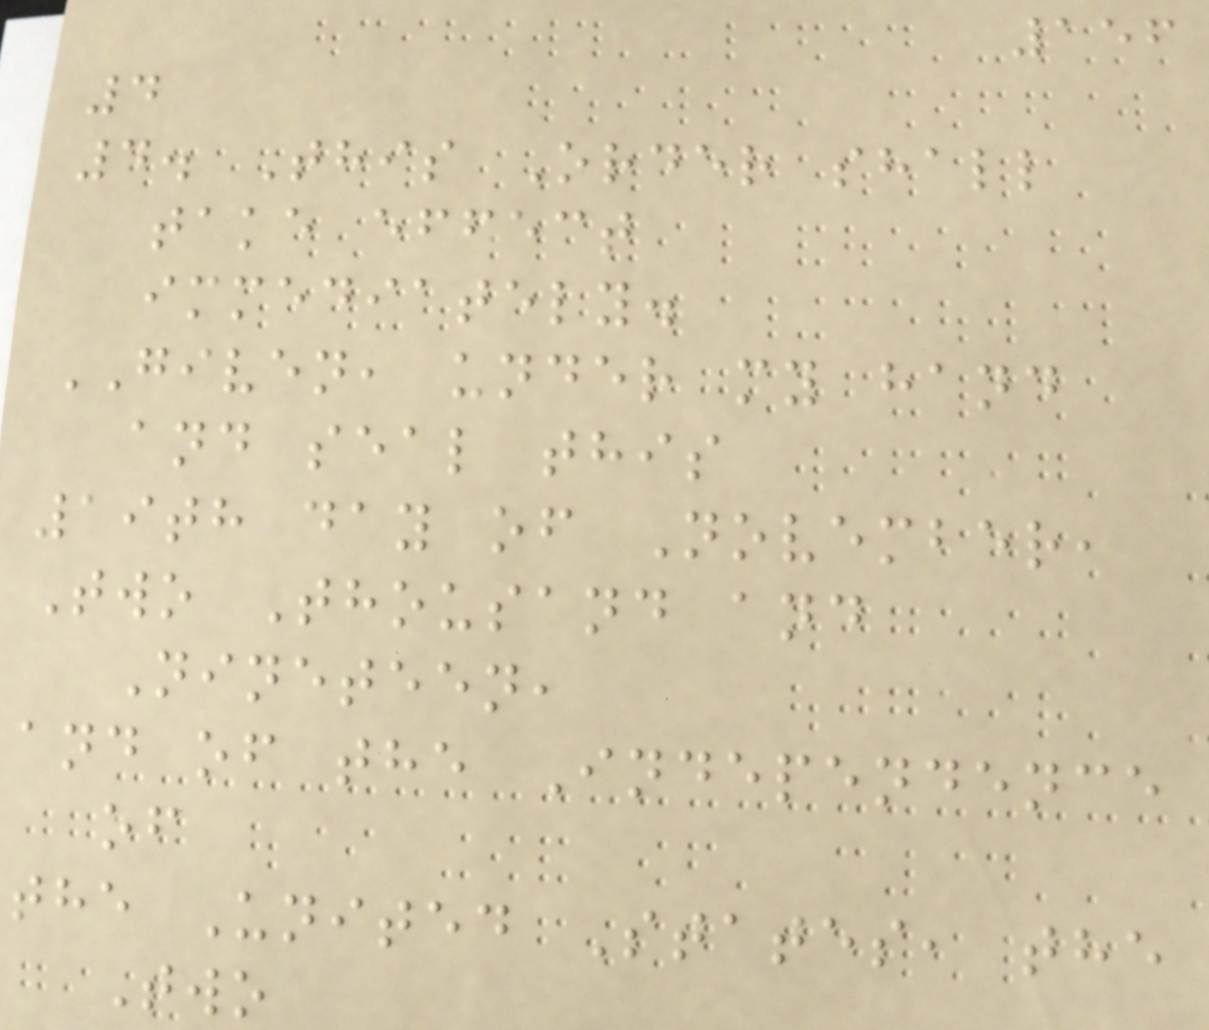156
4
4. This Order shall
take effect
immediately.
GIVEN, under my hand
and seal this
19th day of November,
Two Thousand and
Nineteen,
and of the Independence
of
the United States, the
Two
